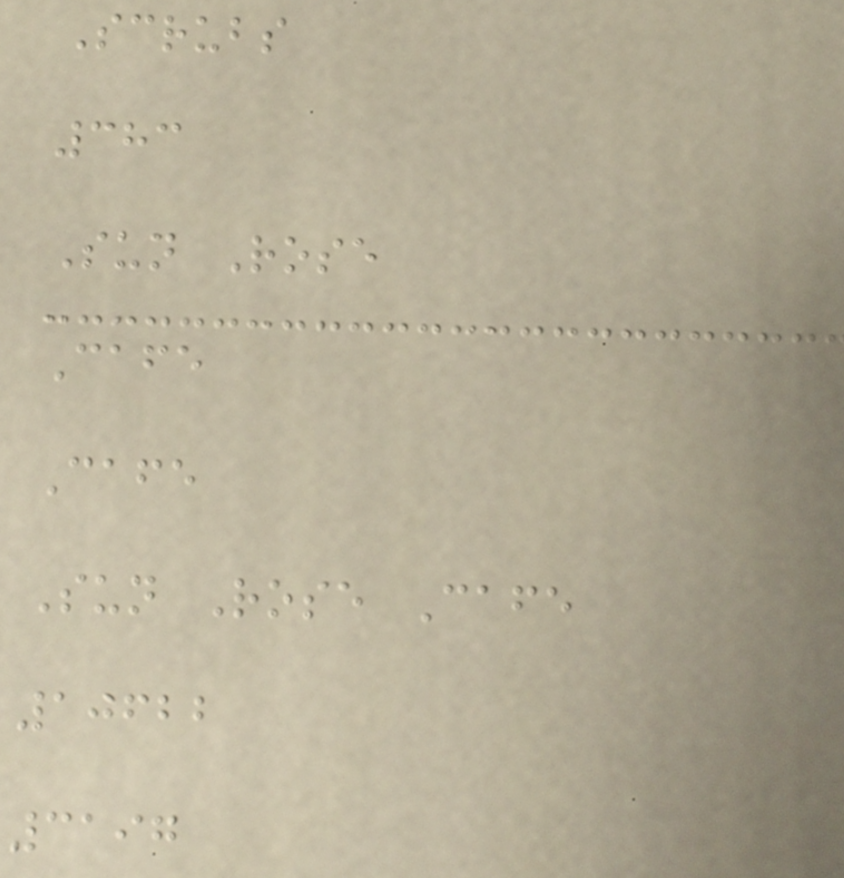Scrubs
383
Sun Rose
Cafe
Cafe
Sun Rose Cafe
10622
3197
